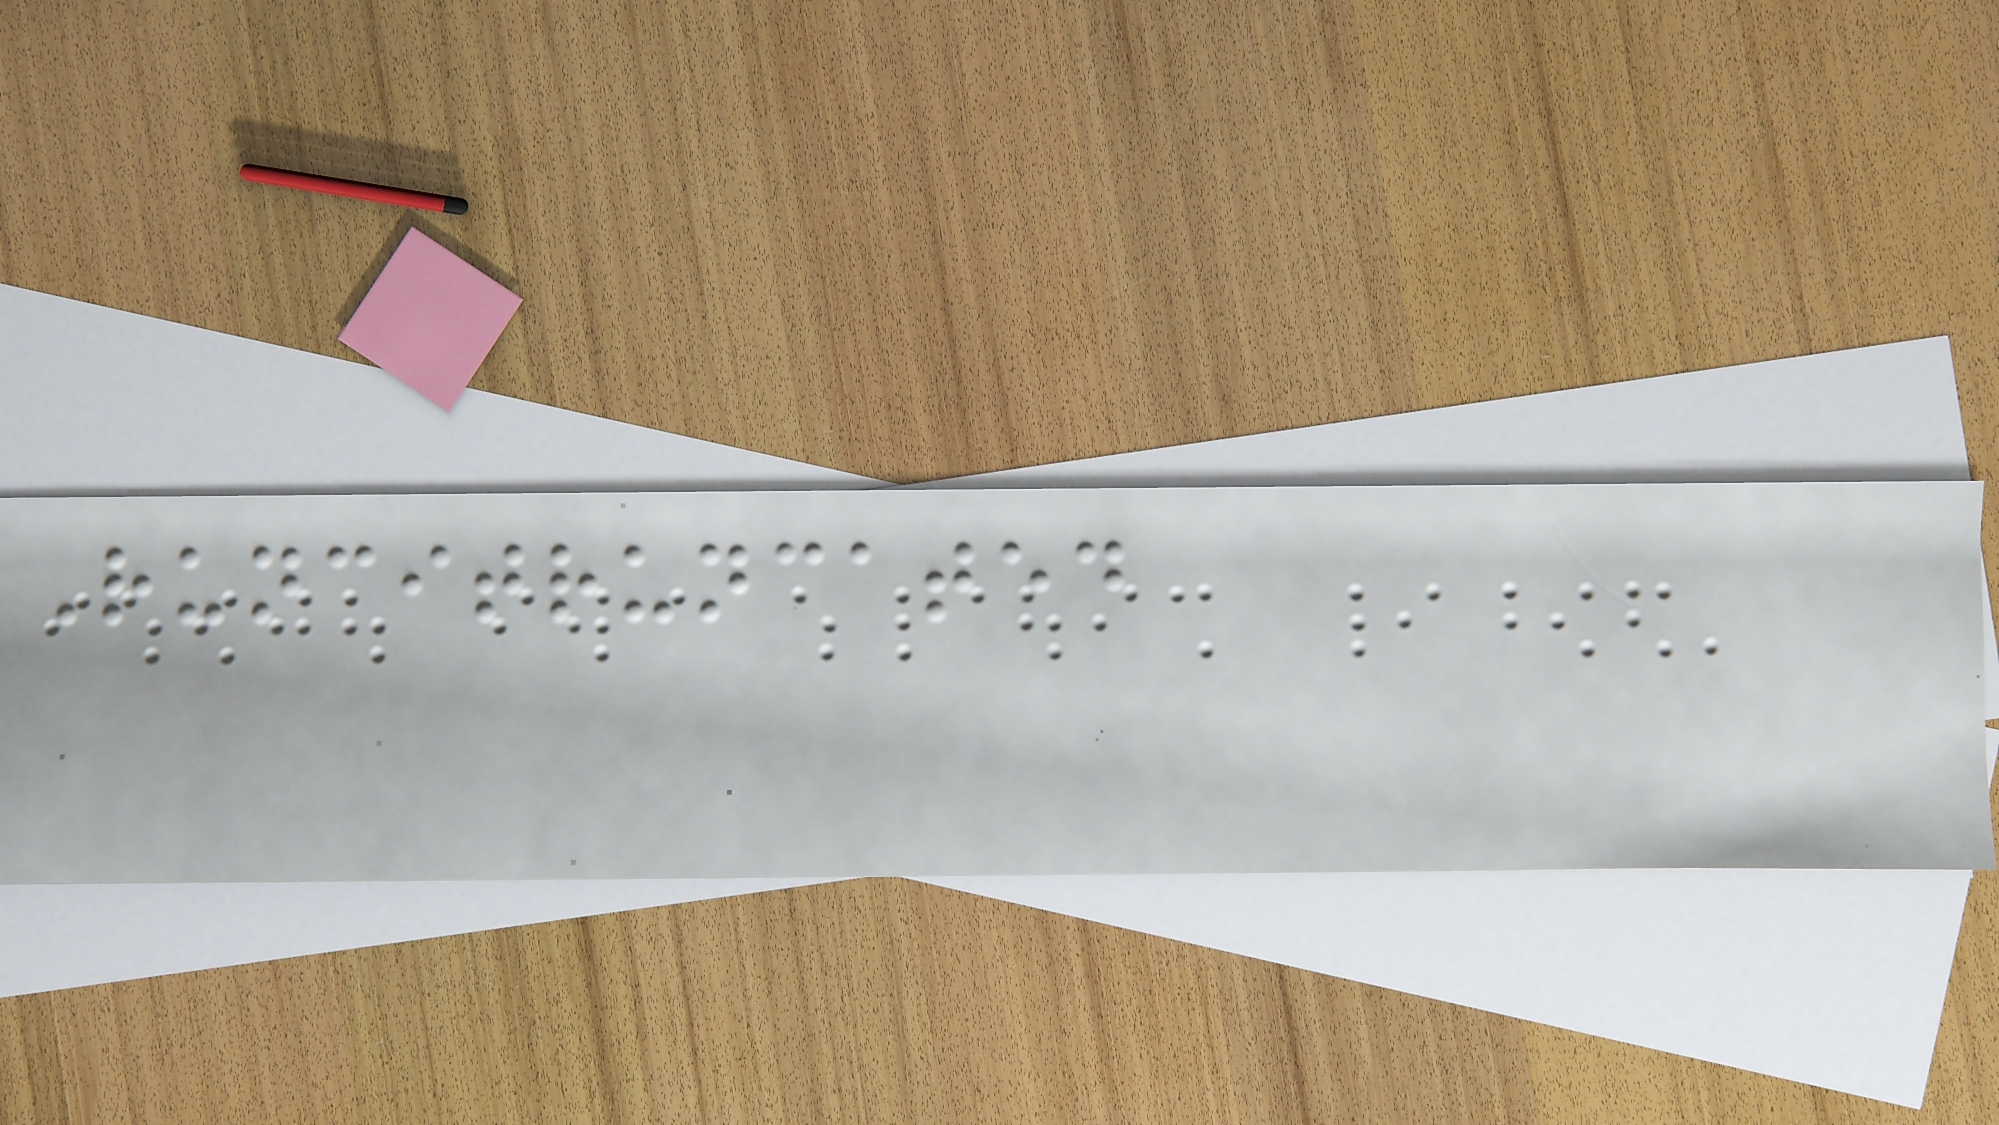Runcitruncated
